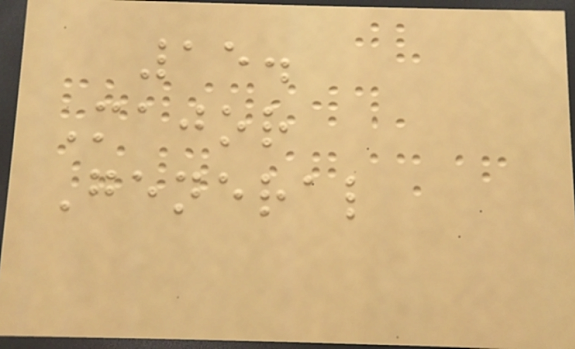15.
Major
General
